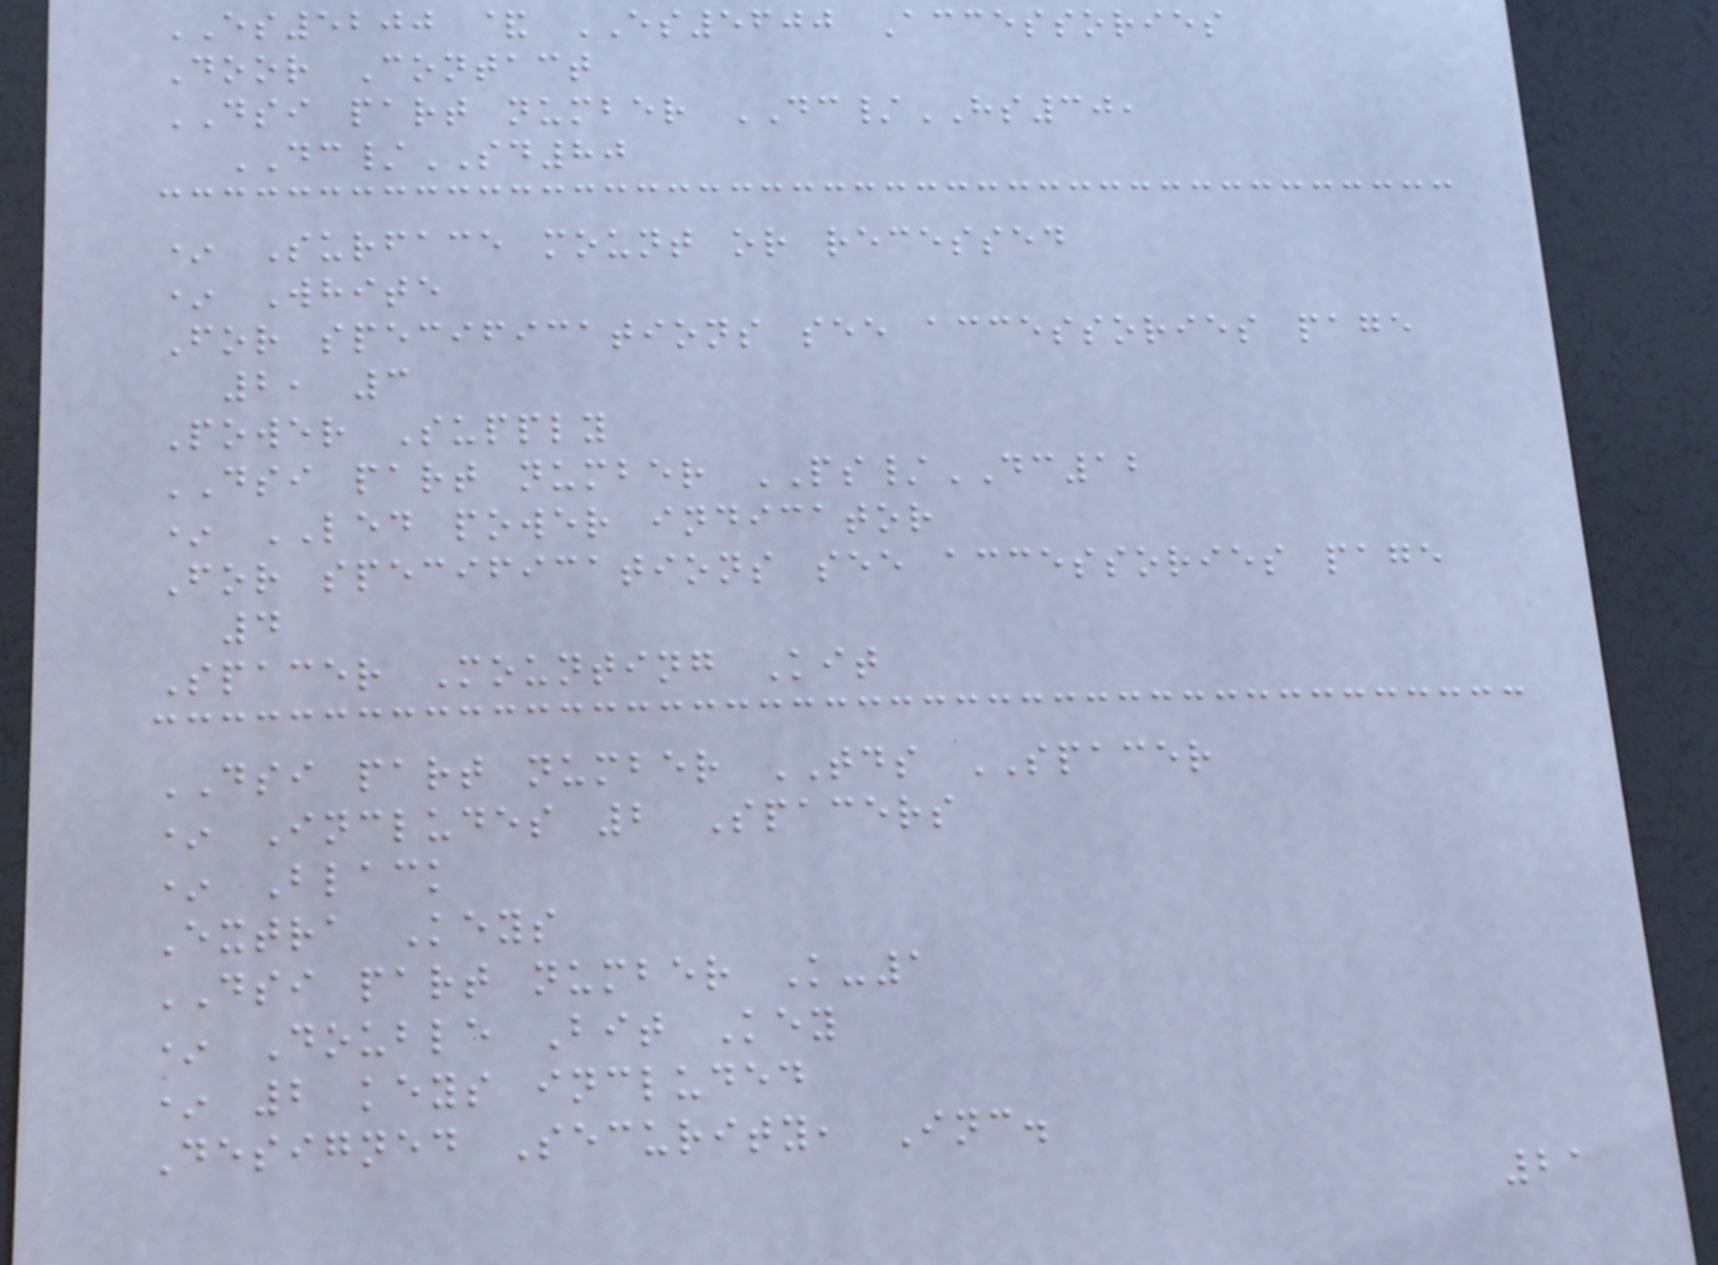ES5200 & ES5600 Accessories
Door Contact
DSI part number DC/HS30,
DC/SD80
* Surface mount or recessed
* White
For specifications see accessories page
2, 3
Power Supply
DSI part number PS/DC12
* LED power indicator
For specifications see accessories page
4
Spacer Mounting Kit
DSI part number TDS SPACER
* Includes 2 Spacers
* Black
Extra Keys
DSI part number K-1
* Double Bit Key
* 2 keys included
Designed Security, Inc.
21
